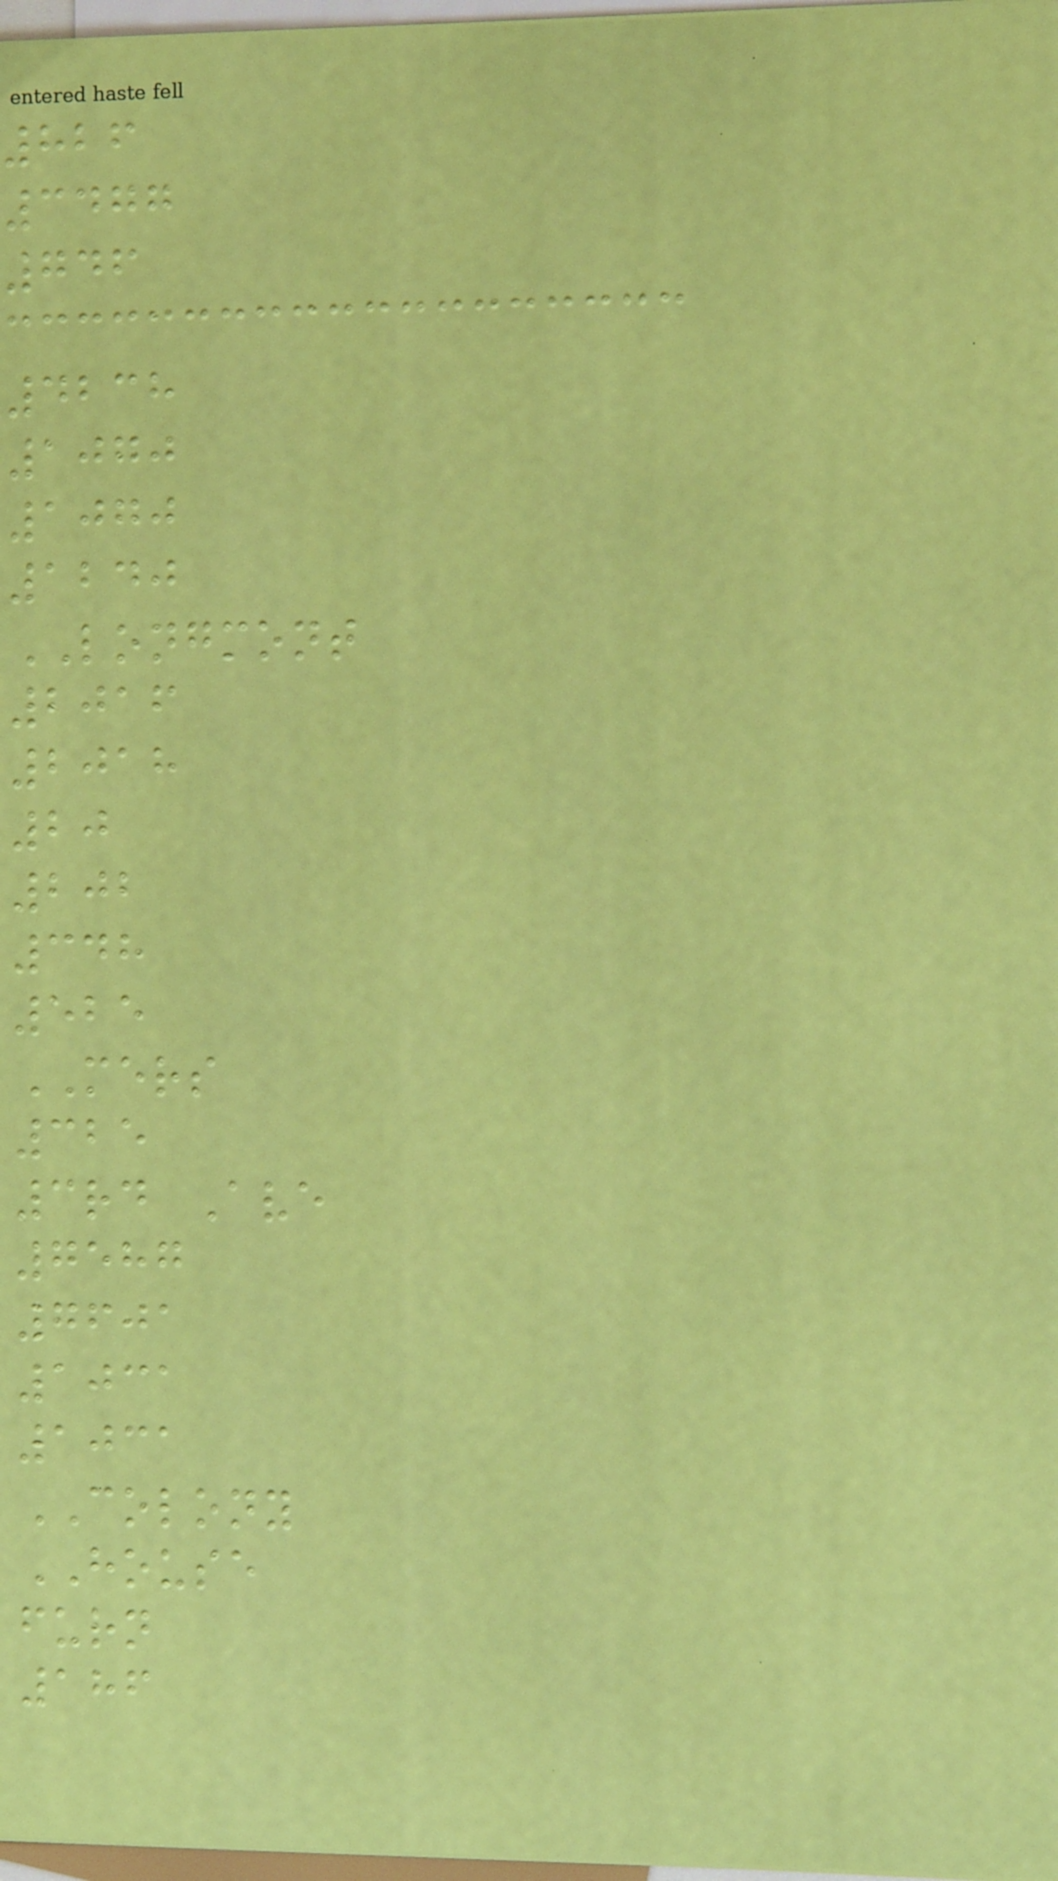826
3477
746
4238
1070
1070
1240
LONGMONT
2016
2018
20
202
348
525
MERS
325
3rd Ave
7587
7601
1031
1031
COLONY
HOUSE
furn
186
